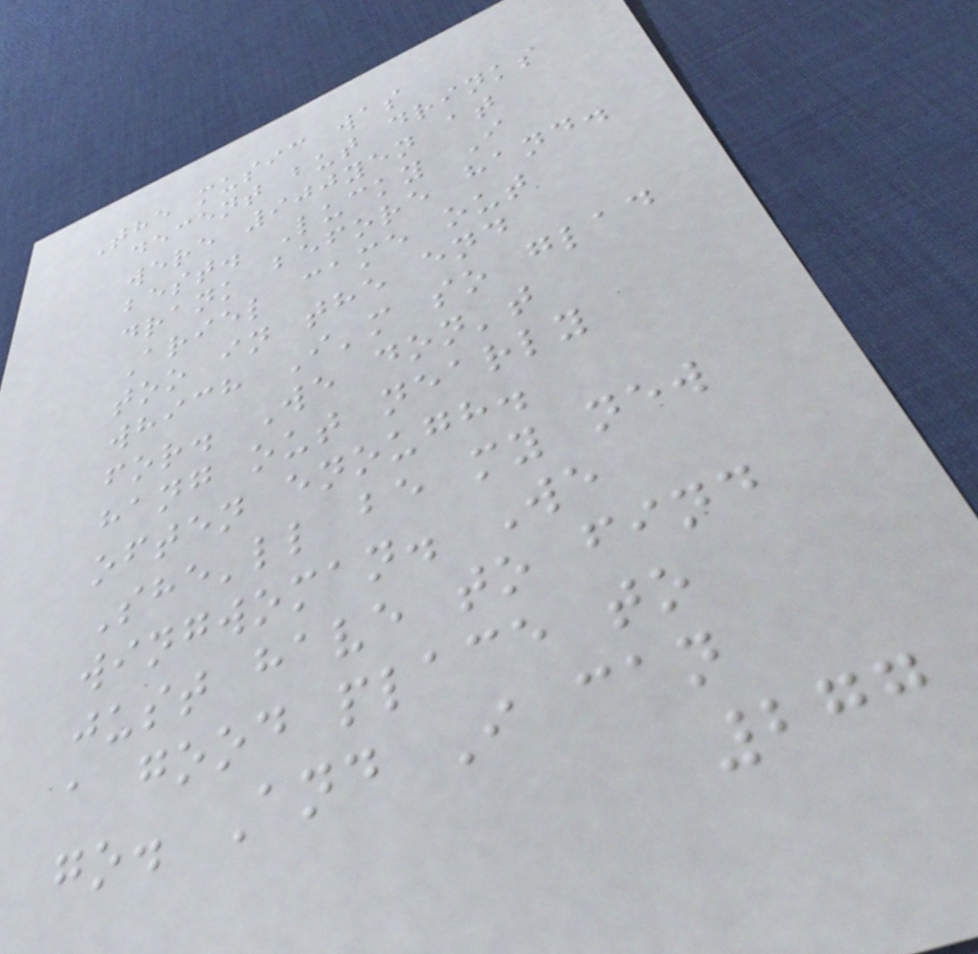The music was
decent but drinks
were 900yen at
best. Lucky I
drank before hand.
Ariel came out
too in the end
which I'm so glad
for. We don't
hang out nearly
often enough.
She'll be my new
wingwoman. We
just have to find
a good place to
go. And I can
277
